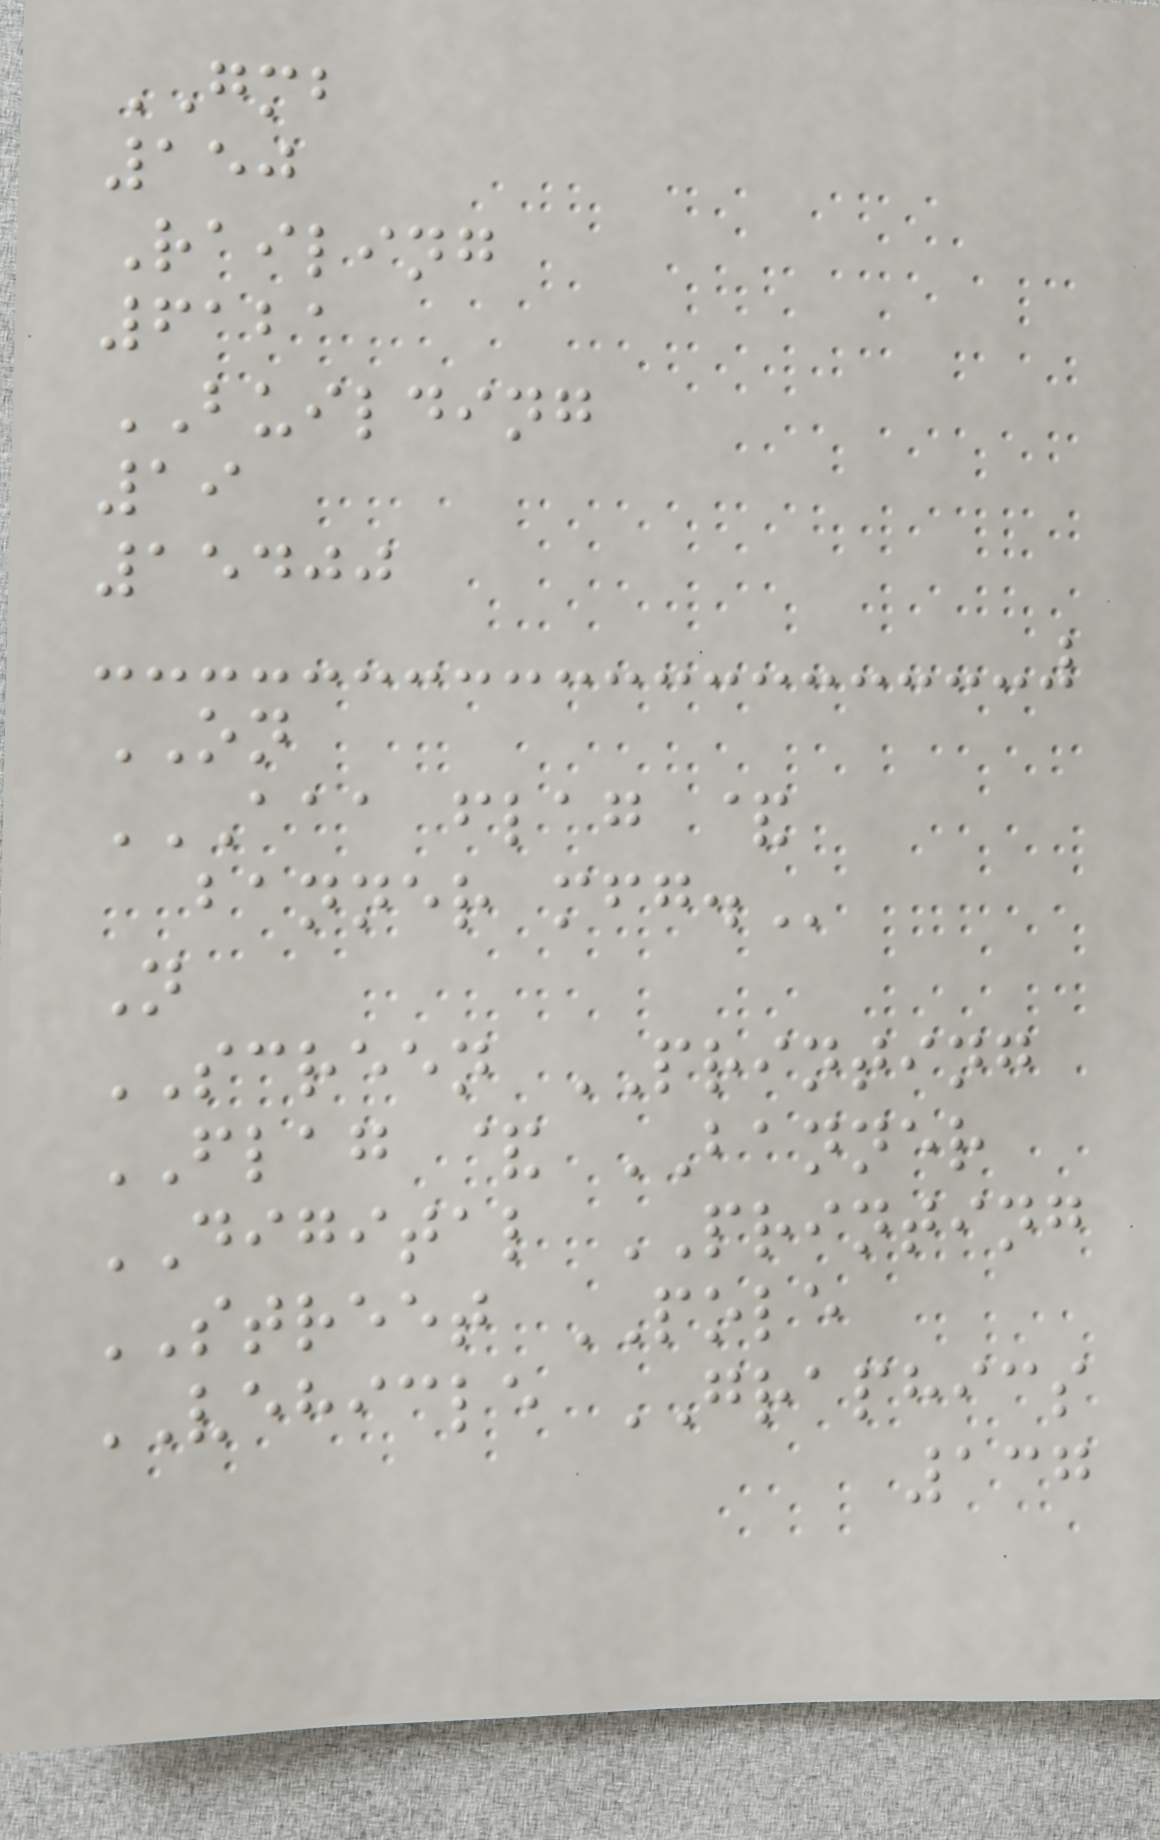GMB
150
Railing
6121
BUILDING
19
15400
ON
AAA FLAG &
BANNER MFG.
N
SCREEN PRINTING
FLAG & BANNER
DIGITAL PRINTING
STREET POLE
VEHICLE GRAPHICS
137
